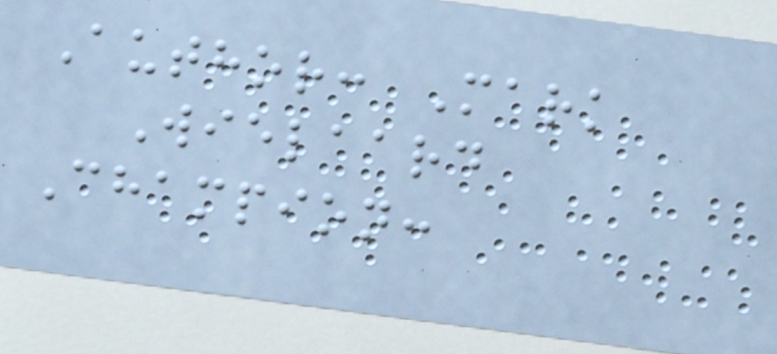Author: Mark
Wielaard
Champion:
